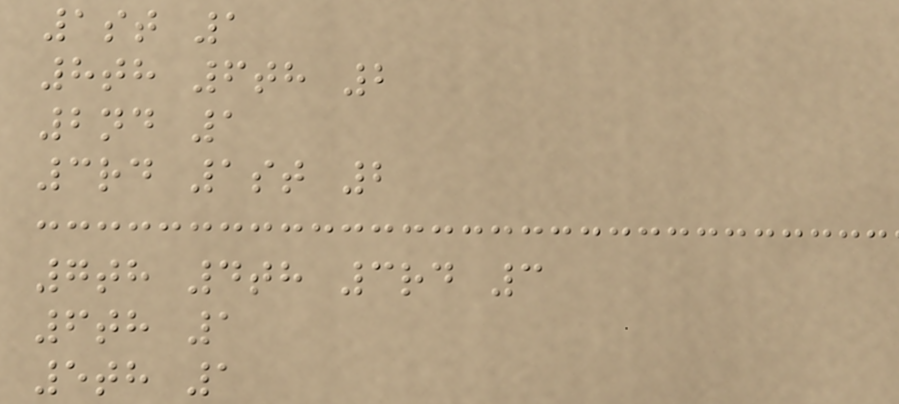1st 1
8th 6th 2
2nd 1
3rd 1st 2
7th 4th 3rd 3
6th 1
5th 1
